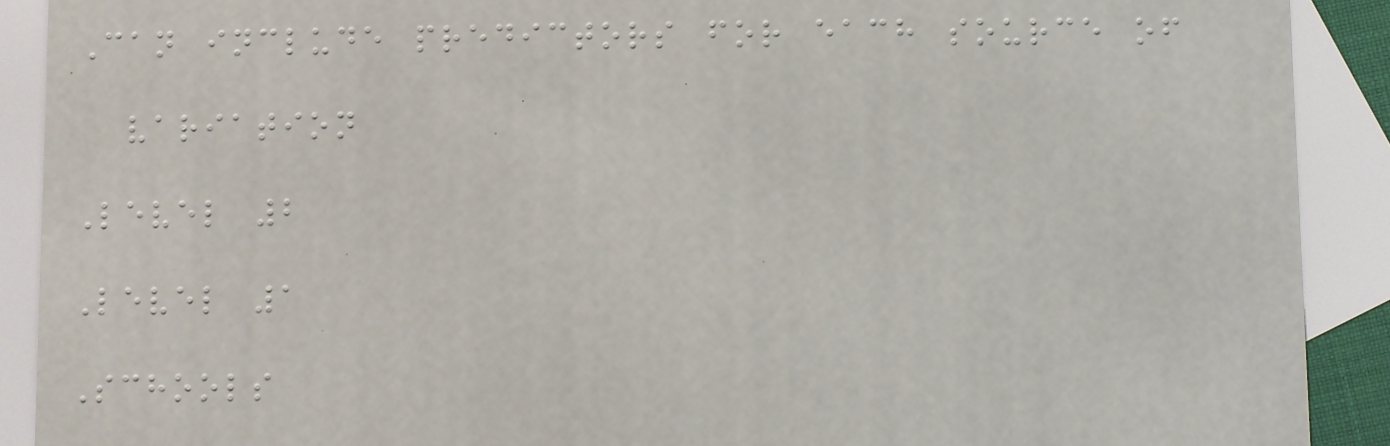Can include predictors for each source of
variation
Level 2
Level 1
Schools
